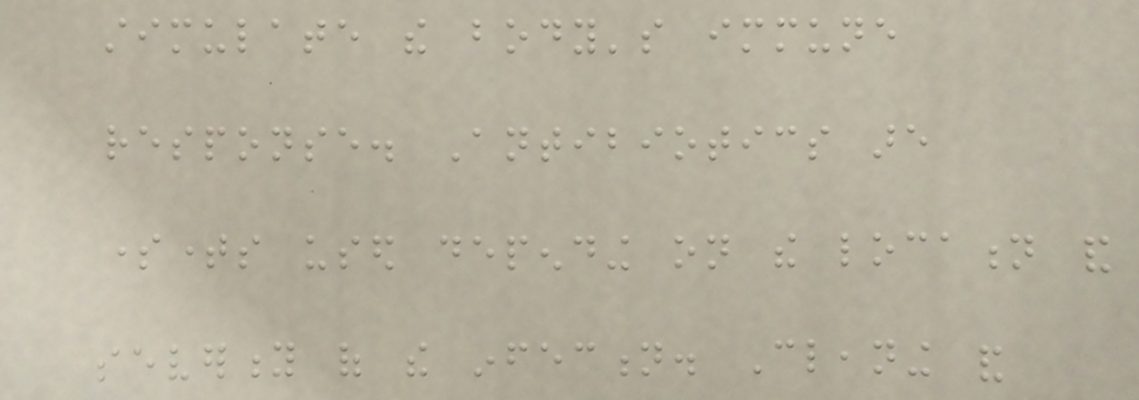stimulate the body's immune
response. Antibiotics are
sometimes used depending on the location and
severity of the infection. Cleaning and
